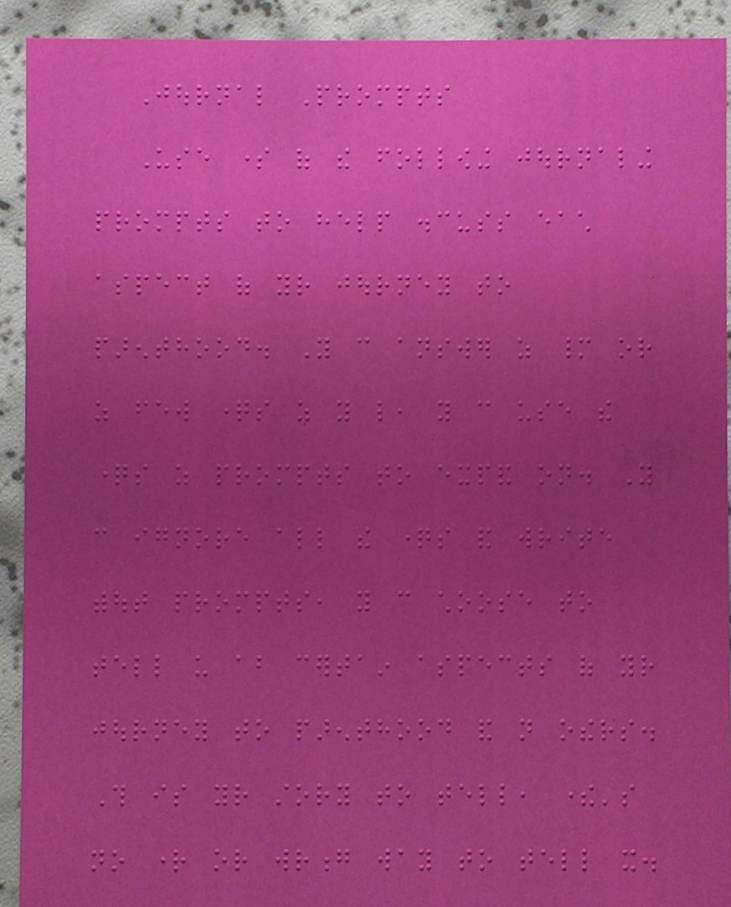Journal Prompts
Use some of the following journaling
prompts to help discuss each
aspect of your journey to
parenthood. You can answer as many or
as few questions as you like, you can use the
questions as prompts to expand on. You
can ignore all the questions and write
without prompts, you can choose to
tell us about certain aspects of your
journey to parenthood and not others.
This is your story to tell, there's
no right or wrong way to tell it.
